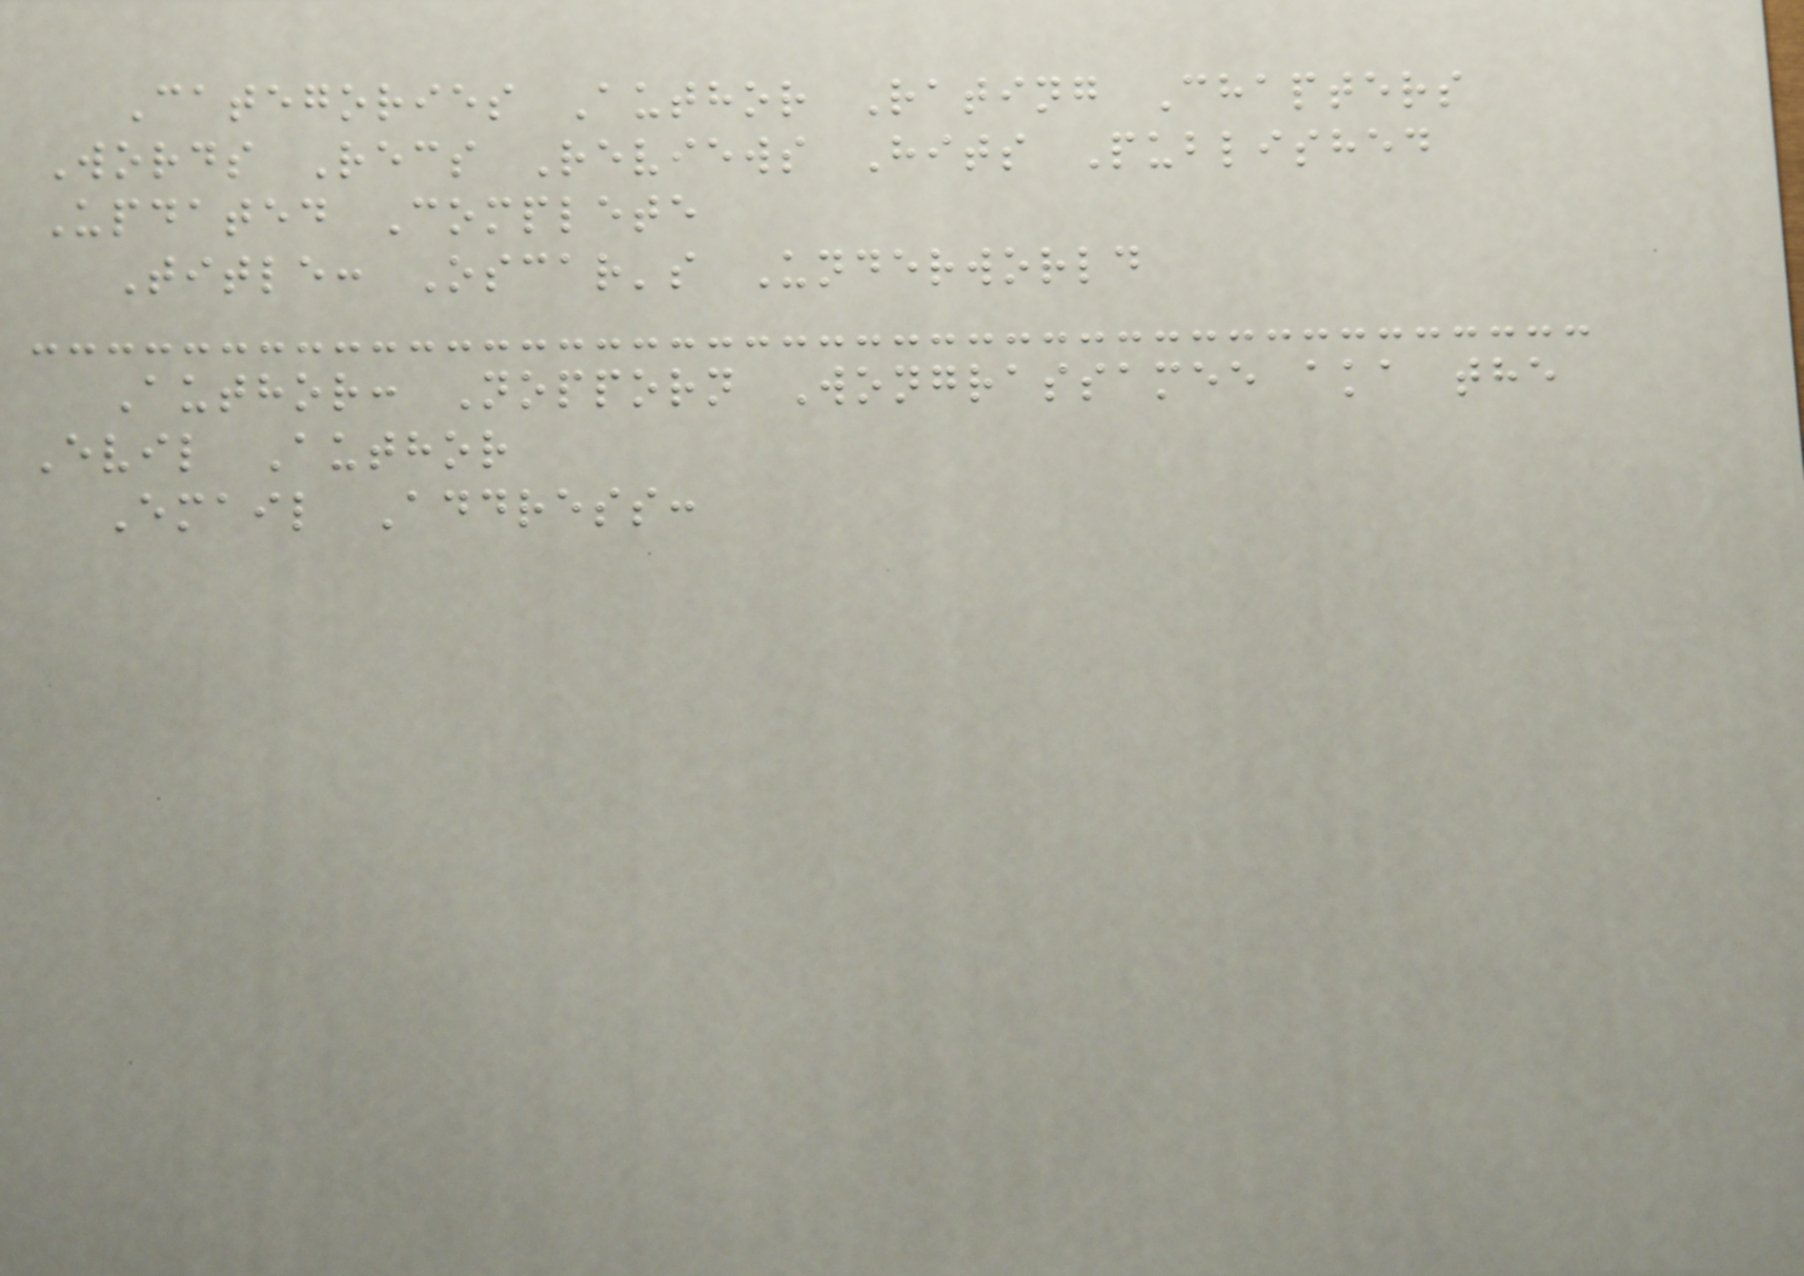Categories Author Rating Chapters
Words Recs Reviews Hits Published
Updated Complete
Title: Oscar's Underworld
Author: Nopporn Wongrassamee aka the
Evil Author
Email Address:
